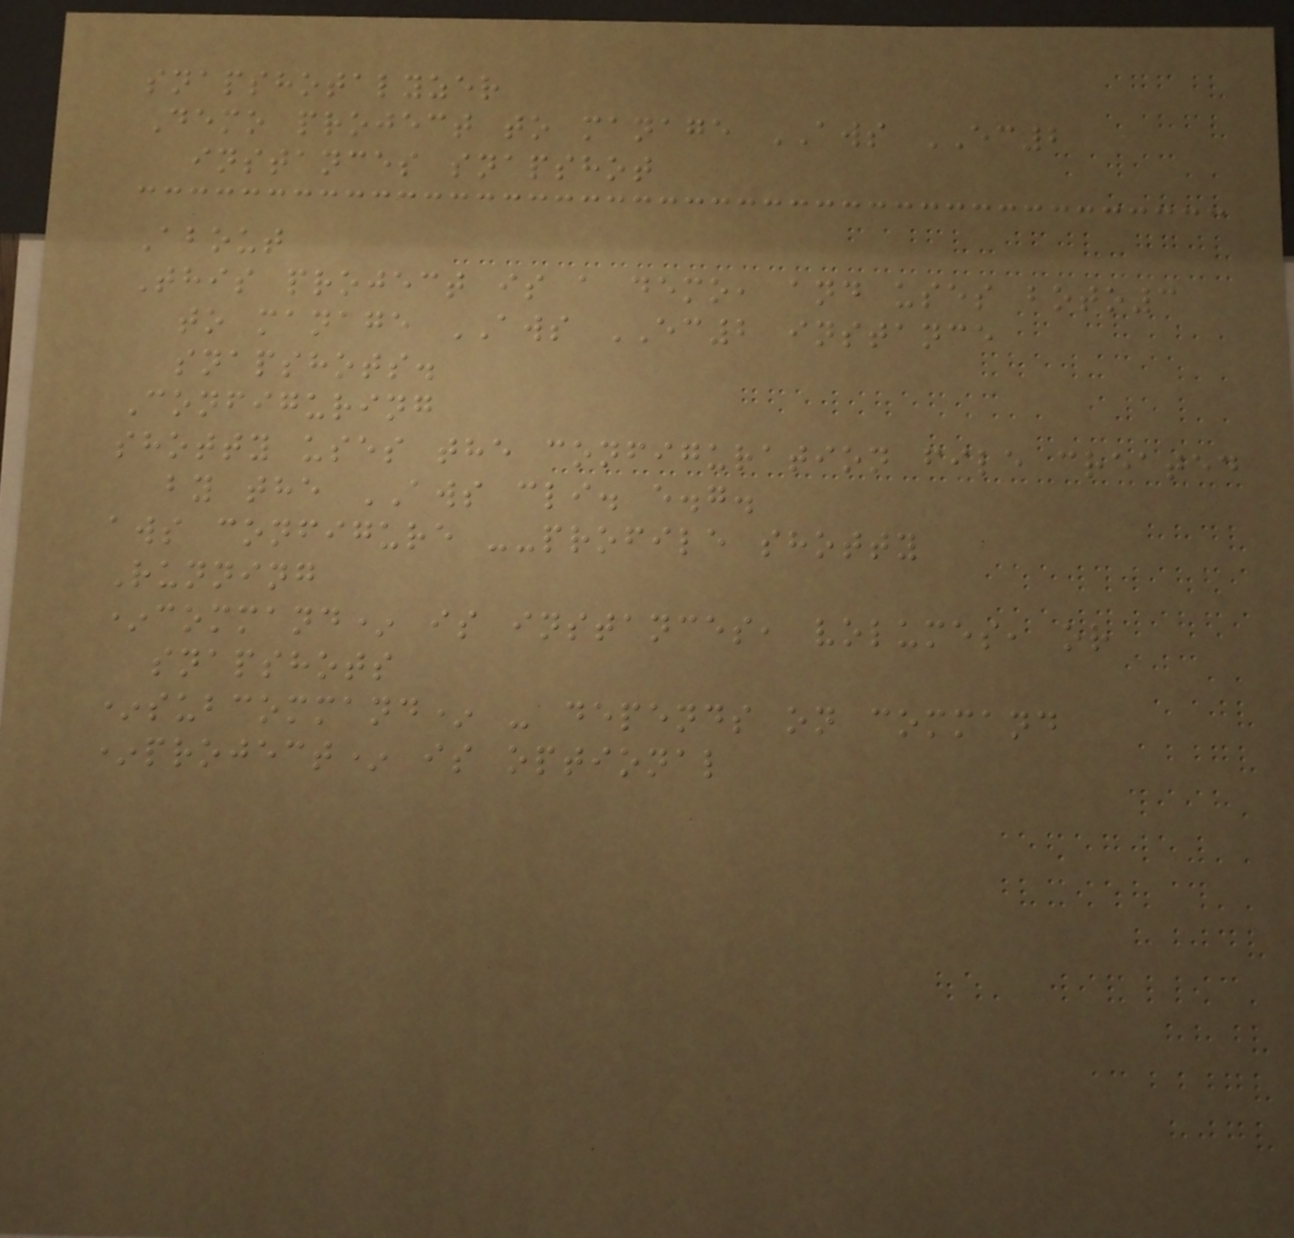snapshotalyzer
Demo project to manage AWS EC2
instances snapshot
About
This project is a demo, and uses boto3
to manage AWS EC2 instance
snapshots.
Configuring
shotty uses the configuration file created
by the AWS cli. e.g.
aws configure --profile shotty
Running
*command* is instances, volumes, or
snapshots
*subcommand* - depends on command
*project* is optional
